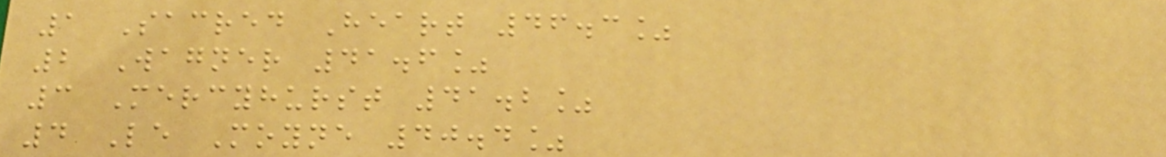1 Sacred Heart 46.3%
2 Wagner 41.6%
3 Mercyhurst 41.2%
4 Le Moyne 40.4%
